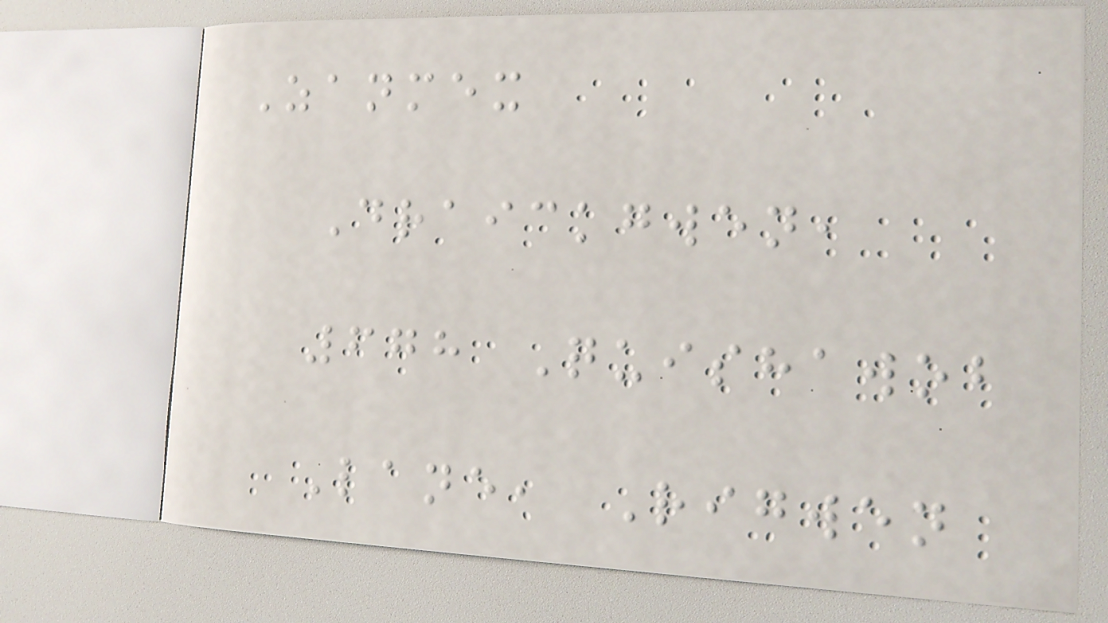Zanmex
Draickgwen,
678 Quishawob
Lane, Rigwen
